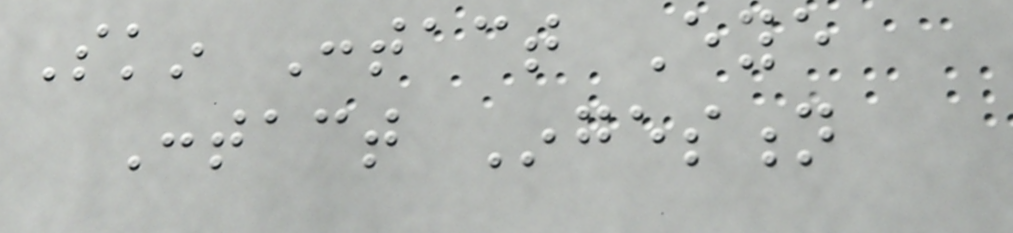Skin Contact Eye
Contact Ingestion
